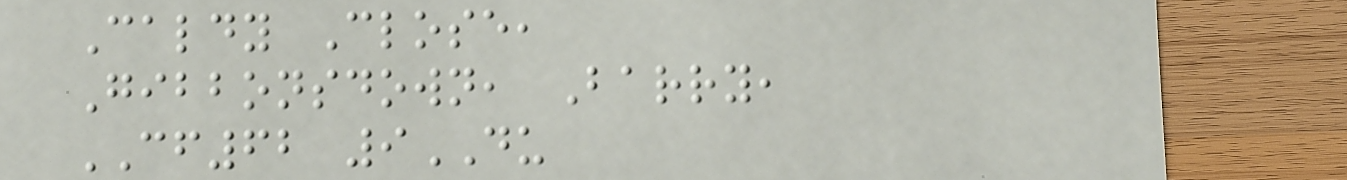Caldy Close,
Gibbonsdown, Barry,
CF62 9DU
